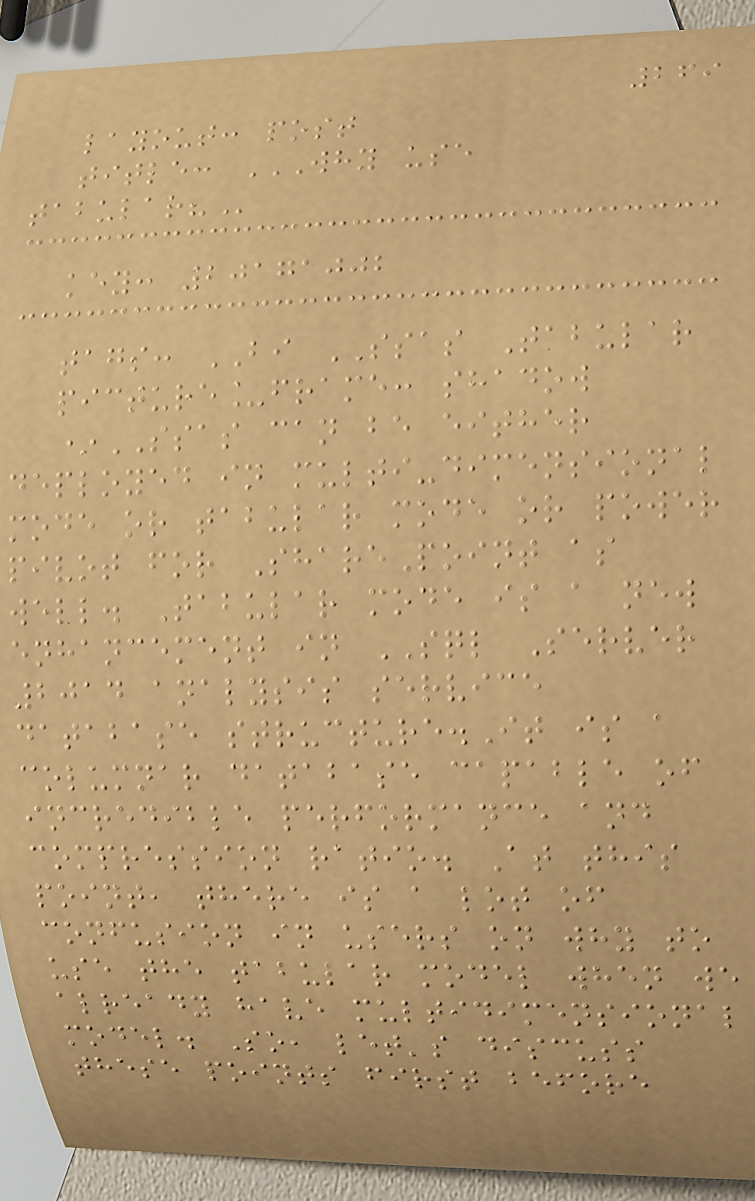269
layout: post
title: WHY USE
TABULAR?
key: 20171002
tags: BI SSAS Tabular
picture_frame: shadow
*SSAS can be either
deployed in multi-dimensional
mode or tabular mode or power
pivot for SharePoint as
well. Tabular mode is a new
enhancement in SQL Server
2014 analysis service
database structure.It is a
columnar database capable of
incredible performance and
compression ratio. At this
point, there is a lot of
confusion in users on why to
use the tabular model when we
already have multidimensional
model. So, let's discuss
these points first before
